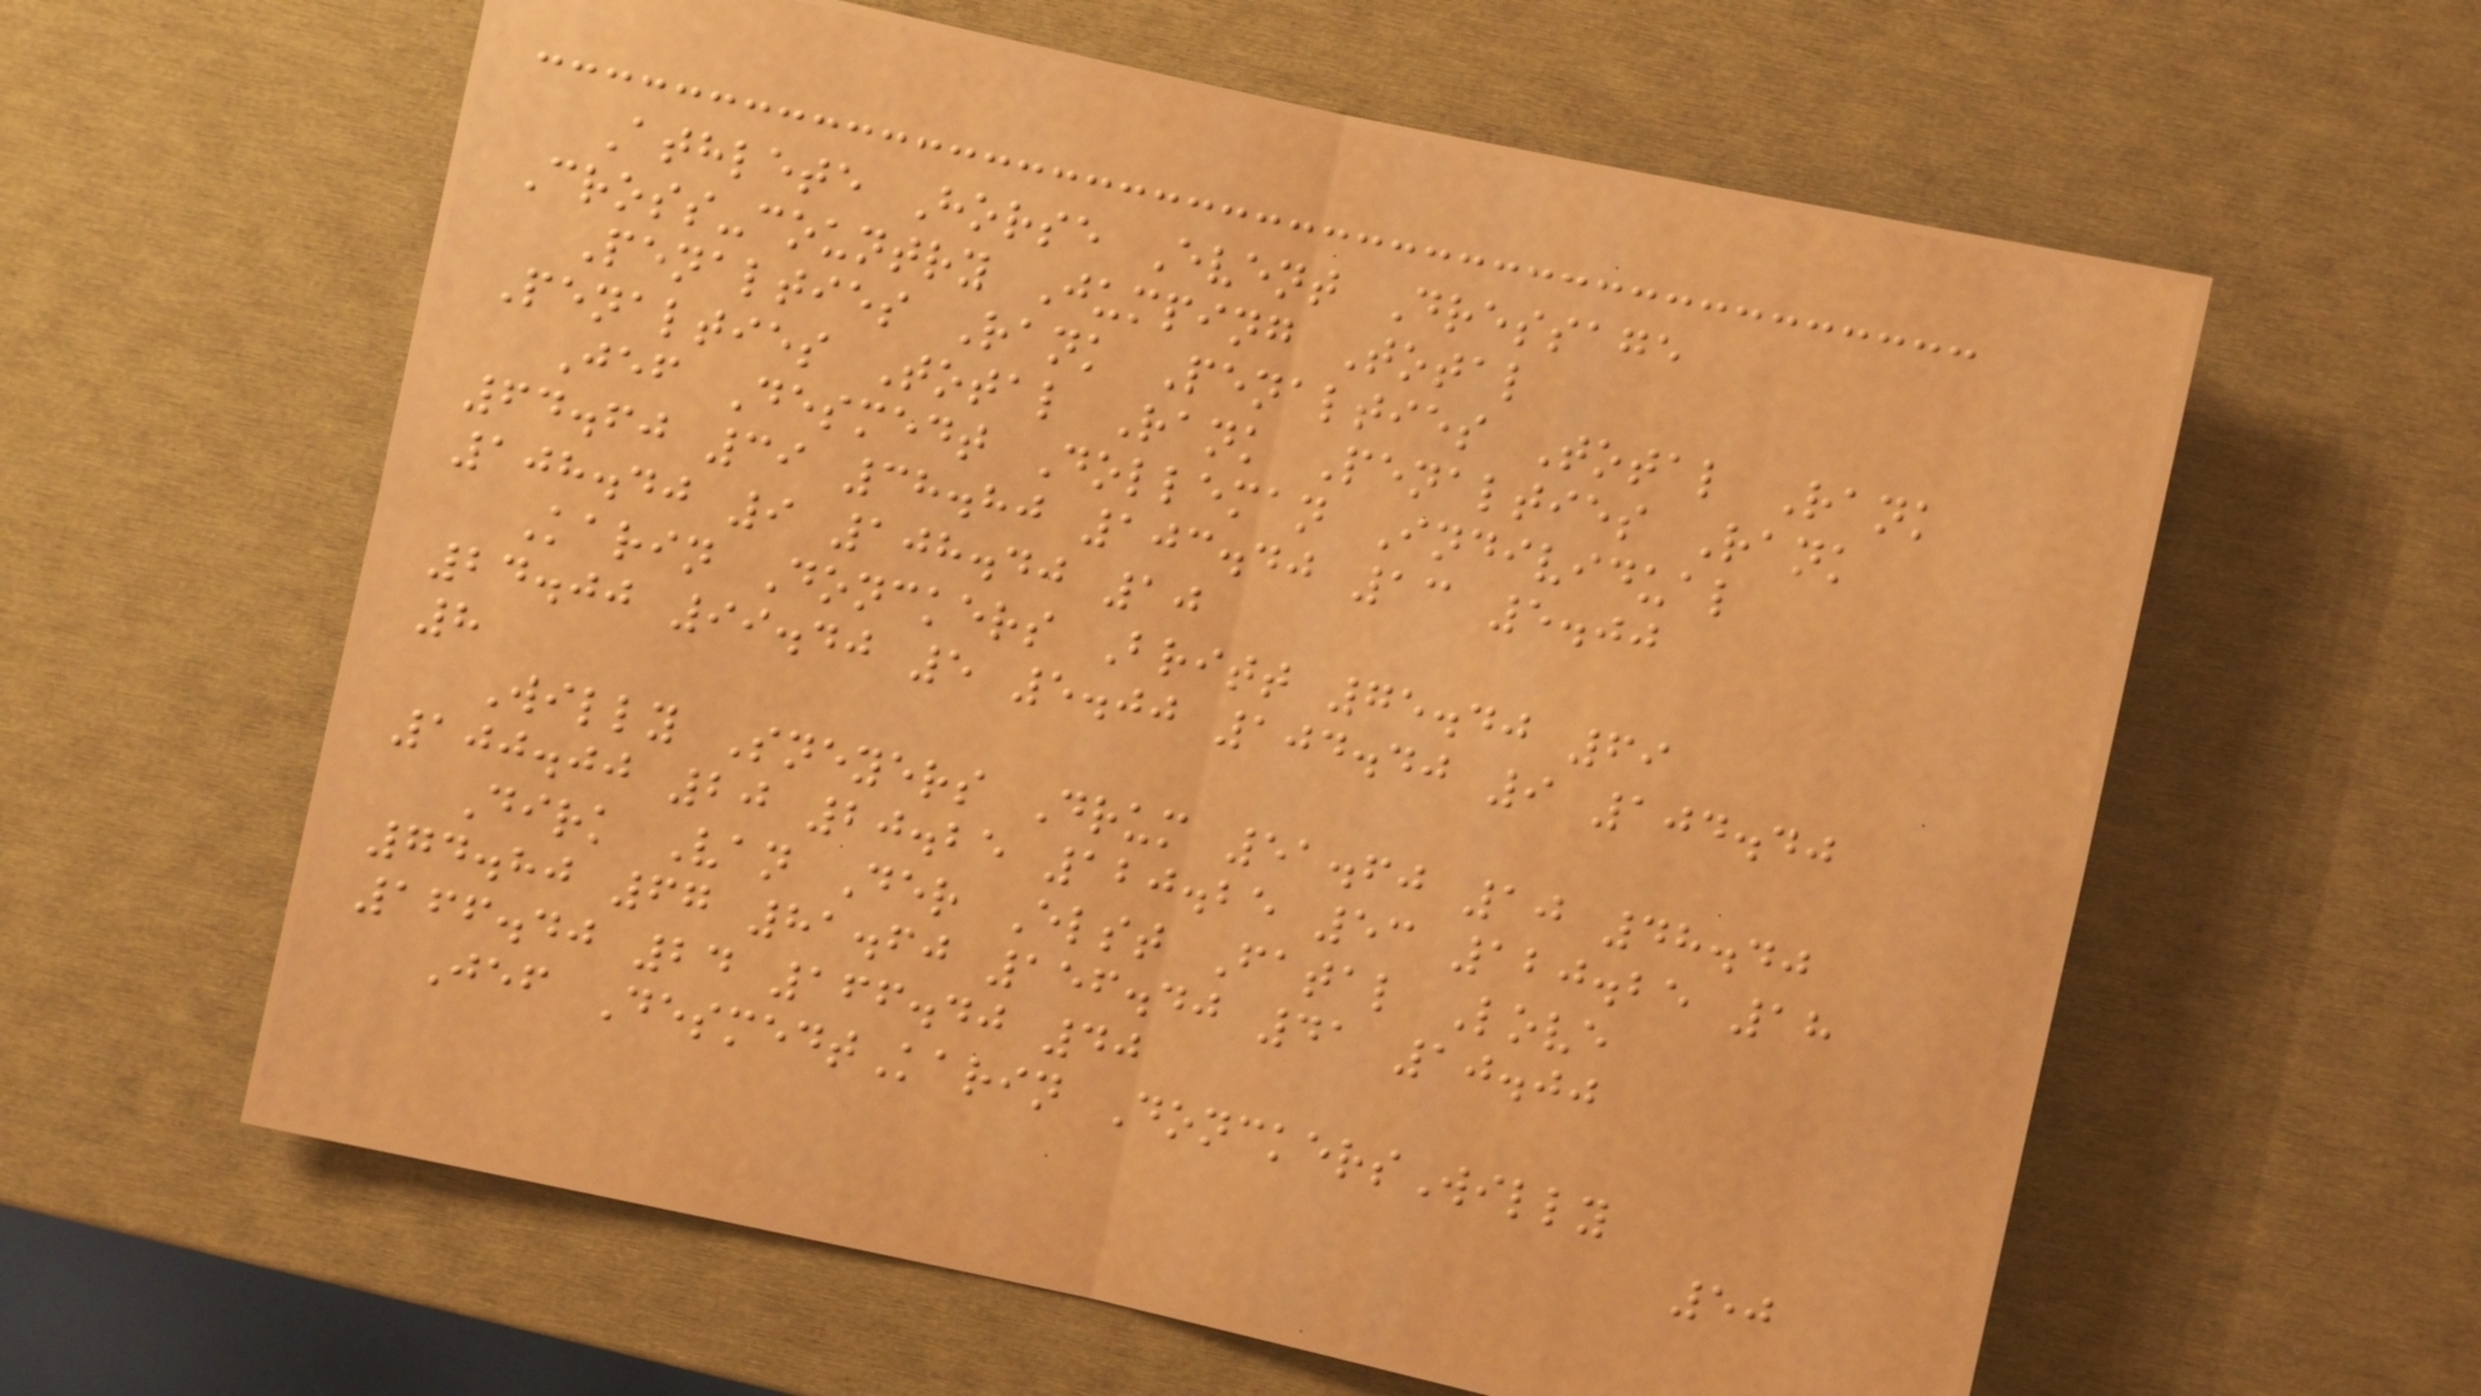Athlete Horse Event Dressage
Cross-country Jumping Total
Penalties Rank Penalties Total Rank
Penalties Total Rank Penalties Rank
Jef Desmedt Dolleman Individual
64.60 39 38.80 103.40 13 5.00
108.40 9 108.40 10
Karin Donckers Britt 75.40 69
24.00 99.40 5 5.00 104.40 9 104.40
8
Willy Sneyers Drum 51.60 10 48.40
100.00 20 20.25 120.25 53 120.25 18
Dirk Van Der Elst Fatal Love
74.80 67 81.60 156.40 41 10.00
166.40 24 166.40 40
Jef DesmedtKarin DonckersWilly
50
